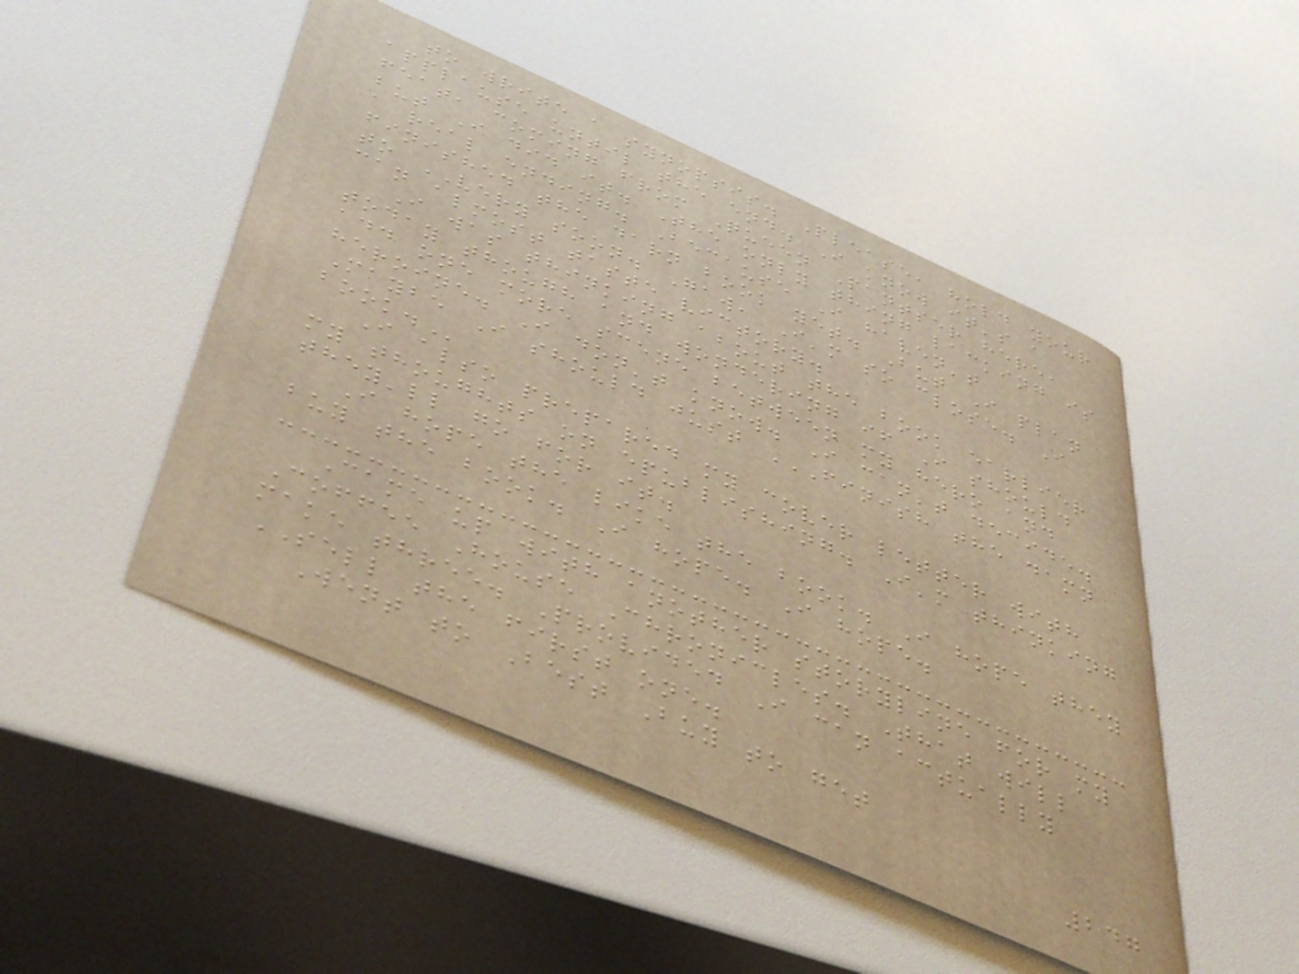to write a synopsis. Please, hold your
applause until the end. I know it's a
feat, coming from Queen Pantser here,
but I did it. The only thing lacking is
a real ending. Because I haven't
finished the darn book yet. But I plan
to VERY soon. Gaw, I'm so close. I
can almost taste victory.
I was thinking about the book earlier
today though and wondering if I should
add one more scene between my hero and
heroine. I don't know. I can't decide.
Maybe I should just FINISH THE DAMN
BOOK.
I also prepared my cover letter with
my thoughts on epublishing. I'm thinking
they'll go for it.
I hope the like the book. I hope they
buy the book. I hope. I hope.
Came up with another storyline for my
Coffee House Chronicles. That will
make three. Provided I can actually
SELL the first one.
Went to Best Buy to get
247
